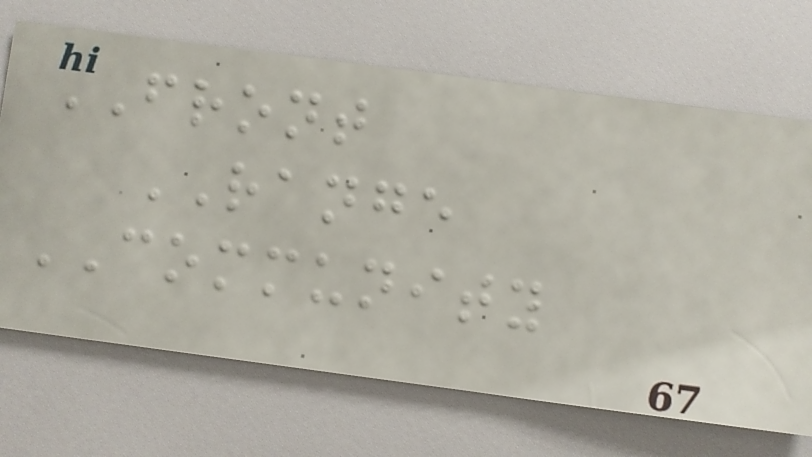FRONT
RANGE
COMMUNITY
